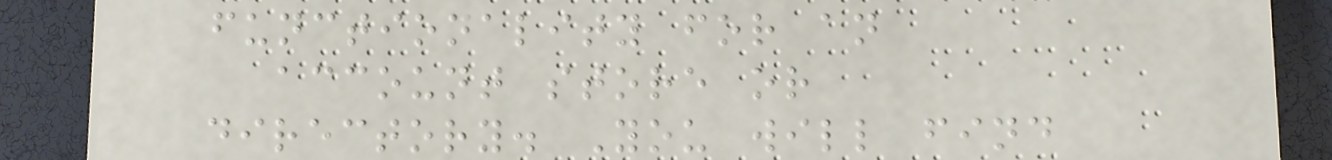functionality for an
account store or
directory. You will find
